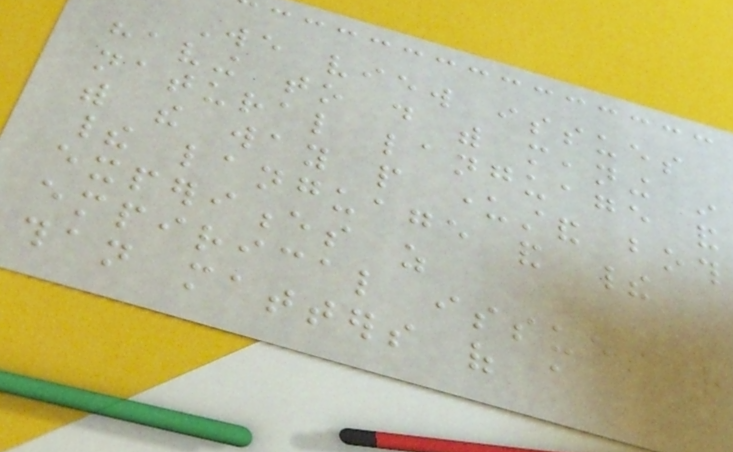We view issues
having to do with meaning in
natural language and
with the way people understand both
their language and their
experiences as
empirical issues rather
than matters of a
